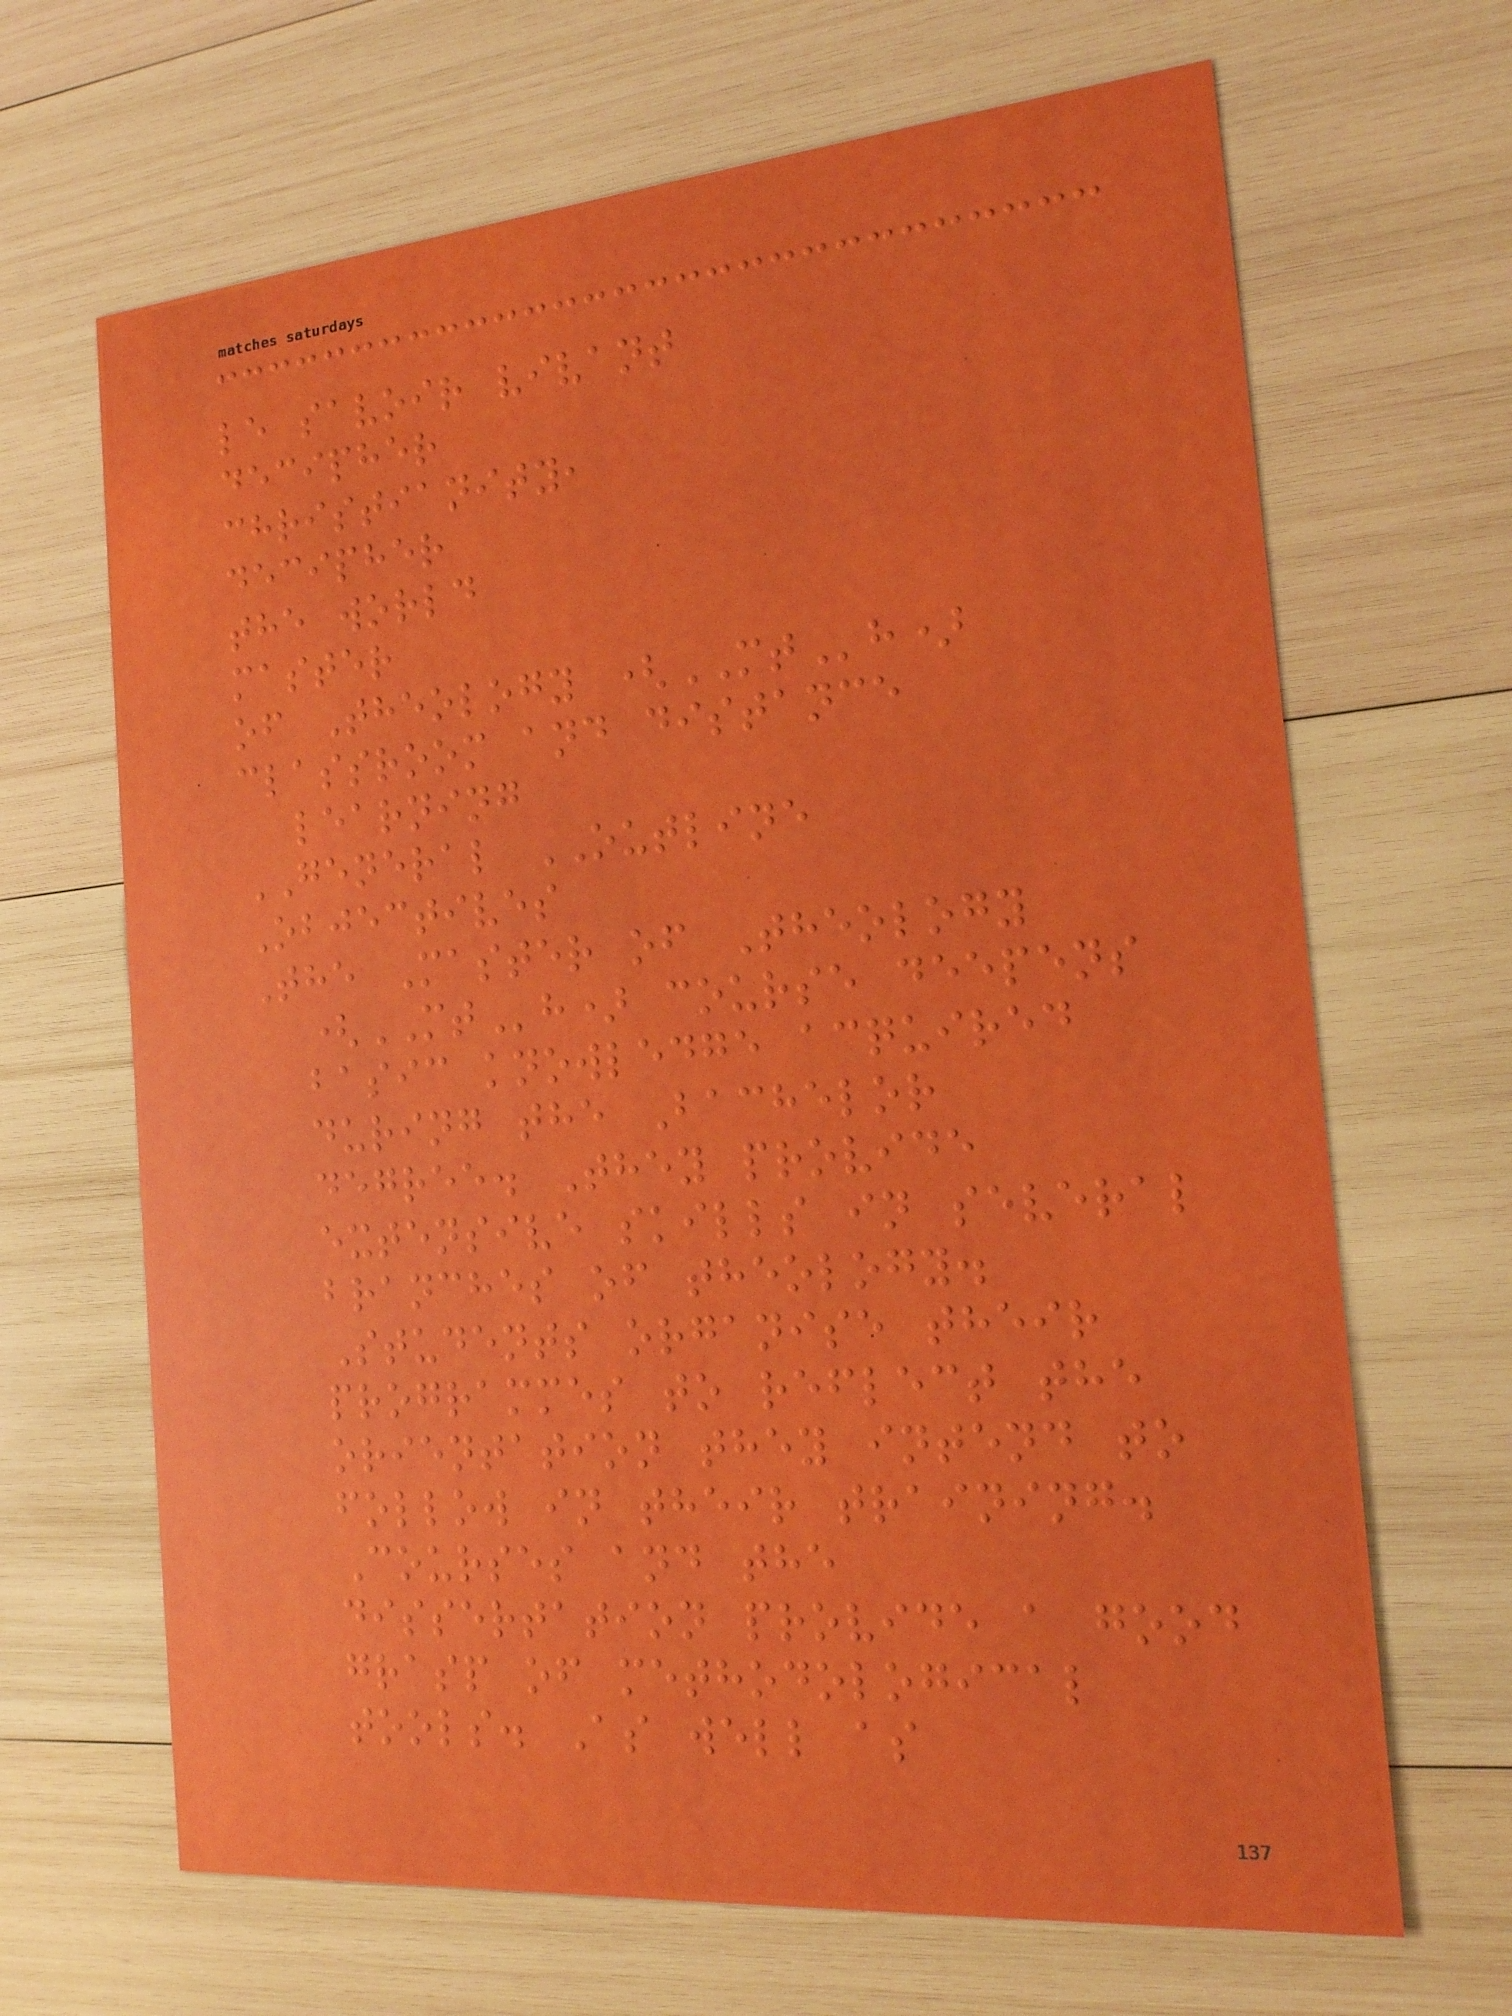le savoir vivant
decipher
christianity,
decipher
the world
master
of Theology (MTh)
classroom and distance
learning
GENERAL OUTLINE
Objectives
The Master of Theology
(MTh) course deepens
basic knowledge acquired
during the Bachelor
degree. They provide
extensive skills in several
branches of theology.
Students organise their
programmes to reflect the
orientation they intend to
follow in their training.
Courses and the
dissertation provide a good
grasp of methodological
tools. As well as
